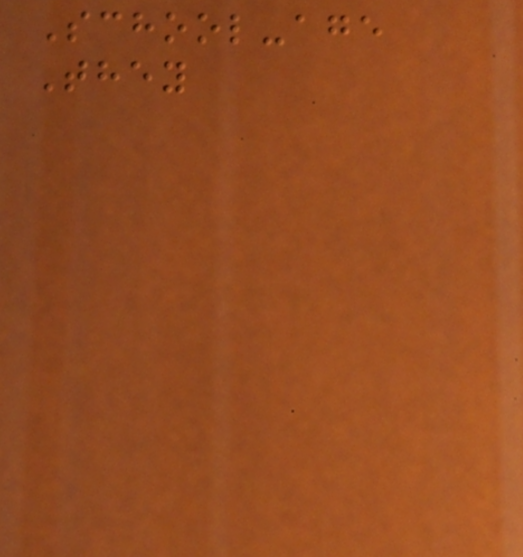School-age
They
